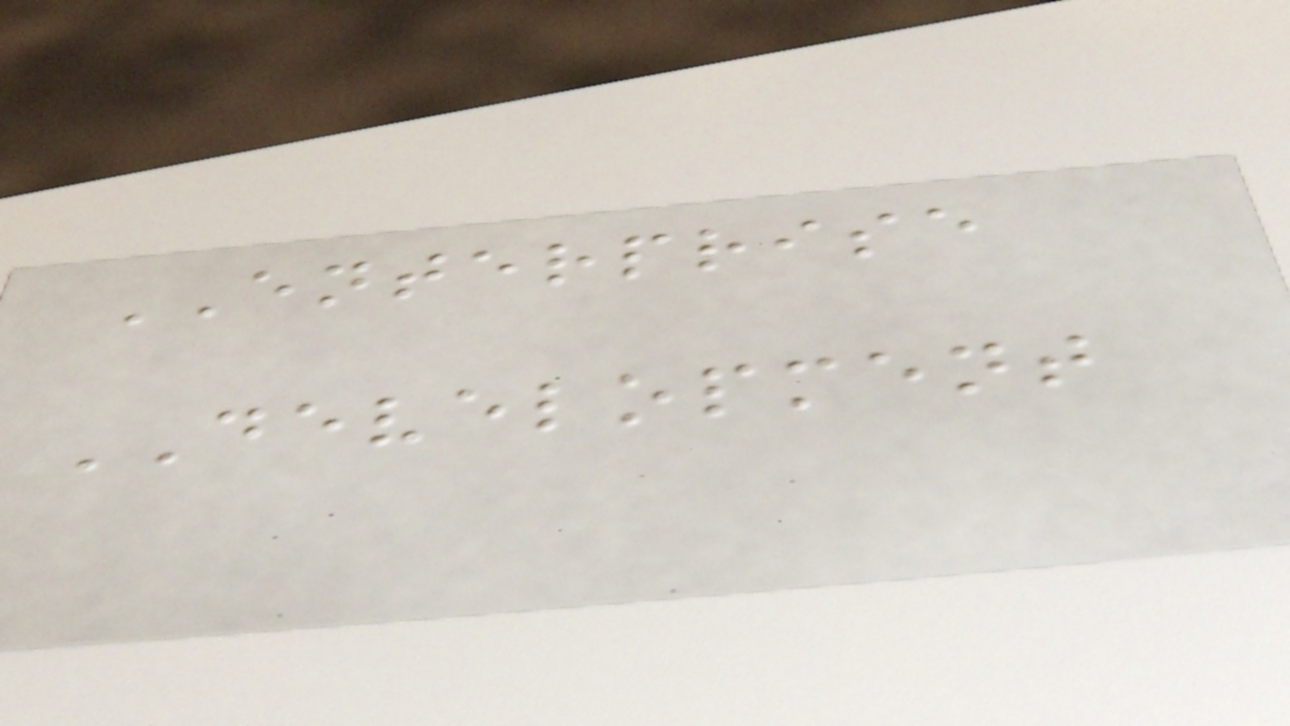ENTERPRISE
DEVELOPMENT
